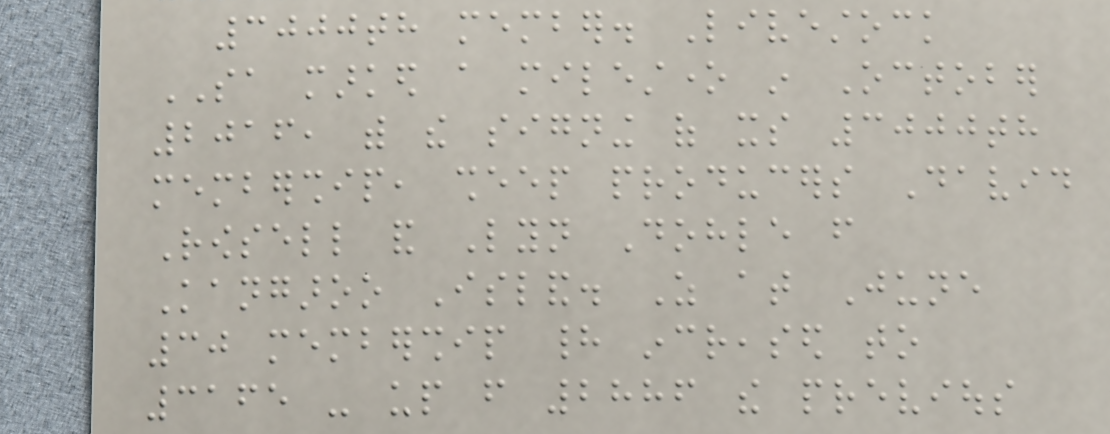3000th member. Livestock
SA marked a milestone in October
2016, with the signing of its 3000th
membership, sheep producers David
Rowsell and Lyn Dohle from
Kangaroo Island. As at June
30 membership had increased to
3165 - up from 2886 the previous
